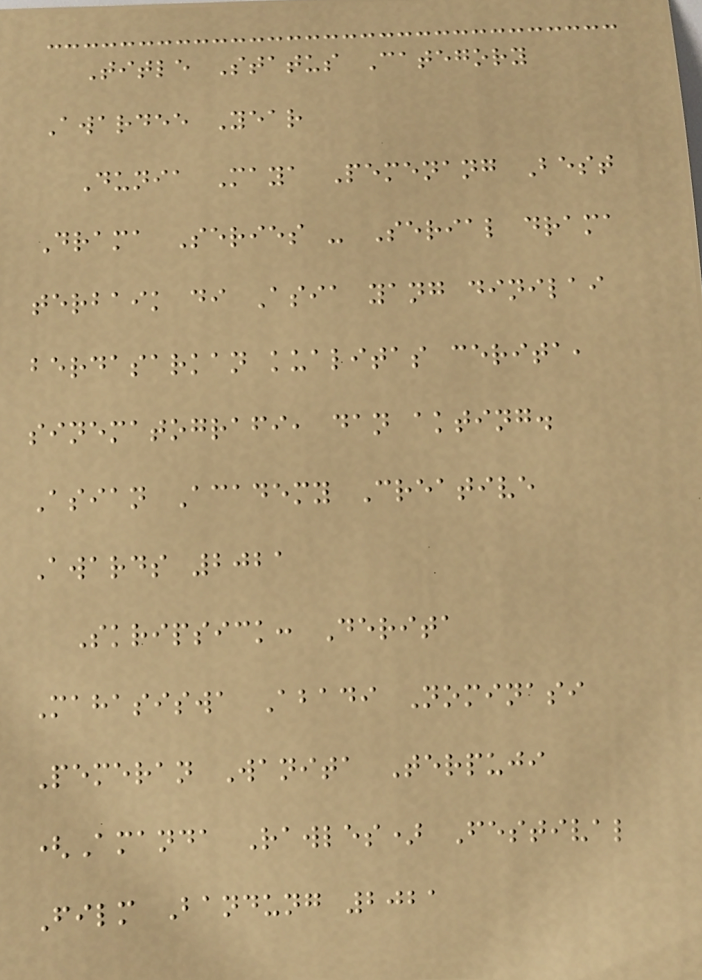Title Status Category
Awardee Year
Dunia Maya Pemenang Best
Drama Series - Serial drama
terbaik di Asia yang dinilai
berdasarkan kualitas cerita,
sinematografi, dan akting.
Asian Academy Creative
Awards 2021
Skripsick: Derita
Mahasiswa Abadi Nominasi
Pemeran Wanita Terpuji
(Amanda Rawles) Festival
Film Bandung 2021
